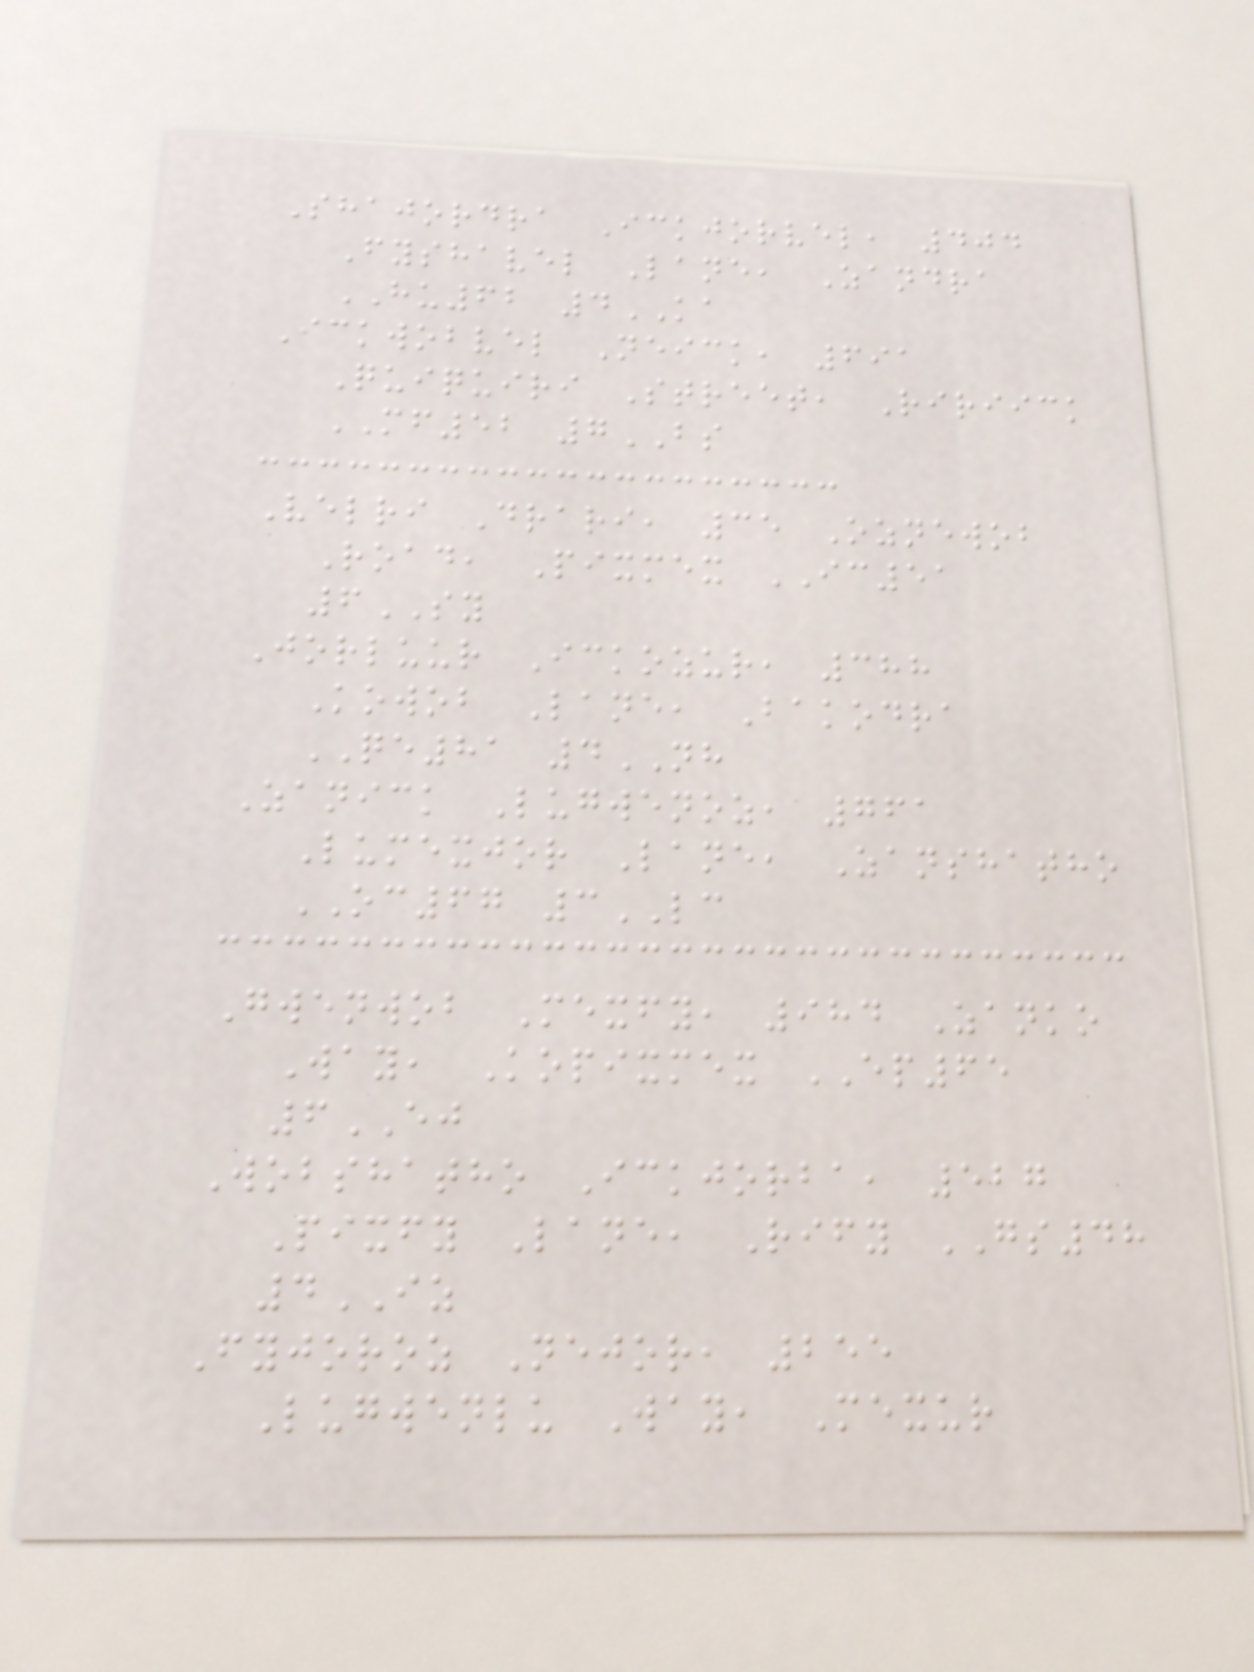Shajordra Ickjorvel, 404
Fyshavel Lane, Zandra
HU62 4KA
Ickwobvel Neick, 691
Quiquiri Street, Ririick
MF52 7BS
Velri Drari, 35 Oznewob
Road, Pixmex IC51
6SY
Jorluur Ickozur, 388
Kowob Lane, Bakodra
QE81 4NH
Zanick Lugwenoz, 761
Lumexjor Lane, Zanshatho
OC67 3LC
Gwenwob Mexfy, 984 Zanko
Way, Kopixmex EP65
6EJ
Wobshatho Ickjorba, 527
Pixfy Lane, Rify GS48
4IZ
Fyjoroz Nejor, 255
Lugwenlu Way, Mexur
